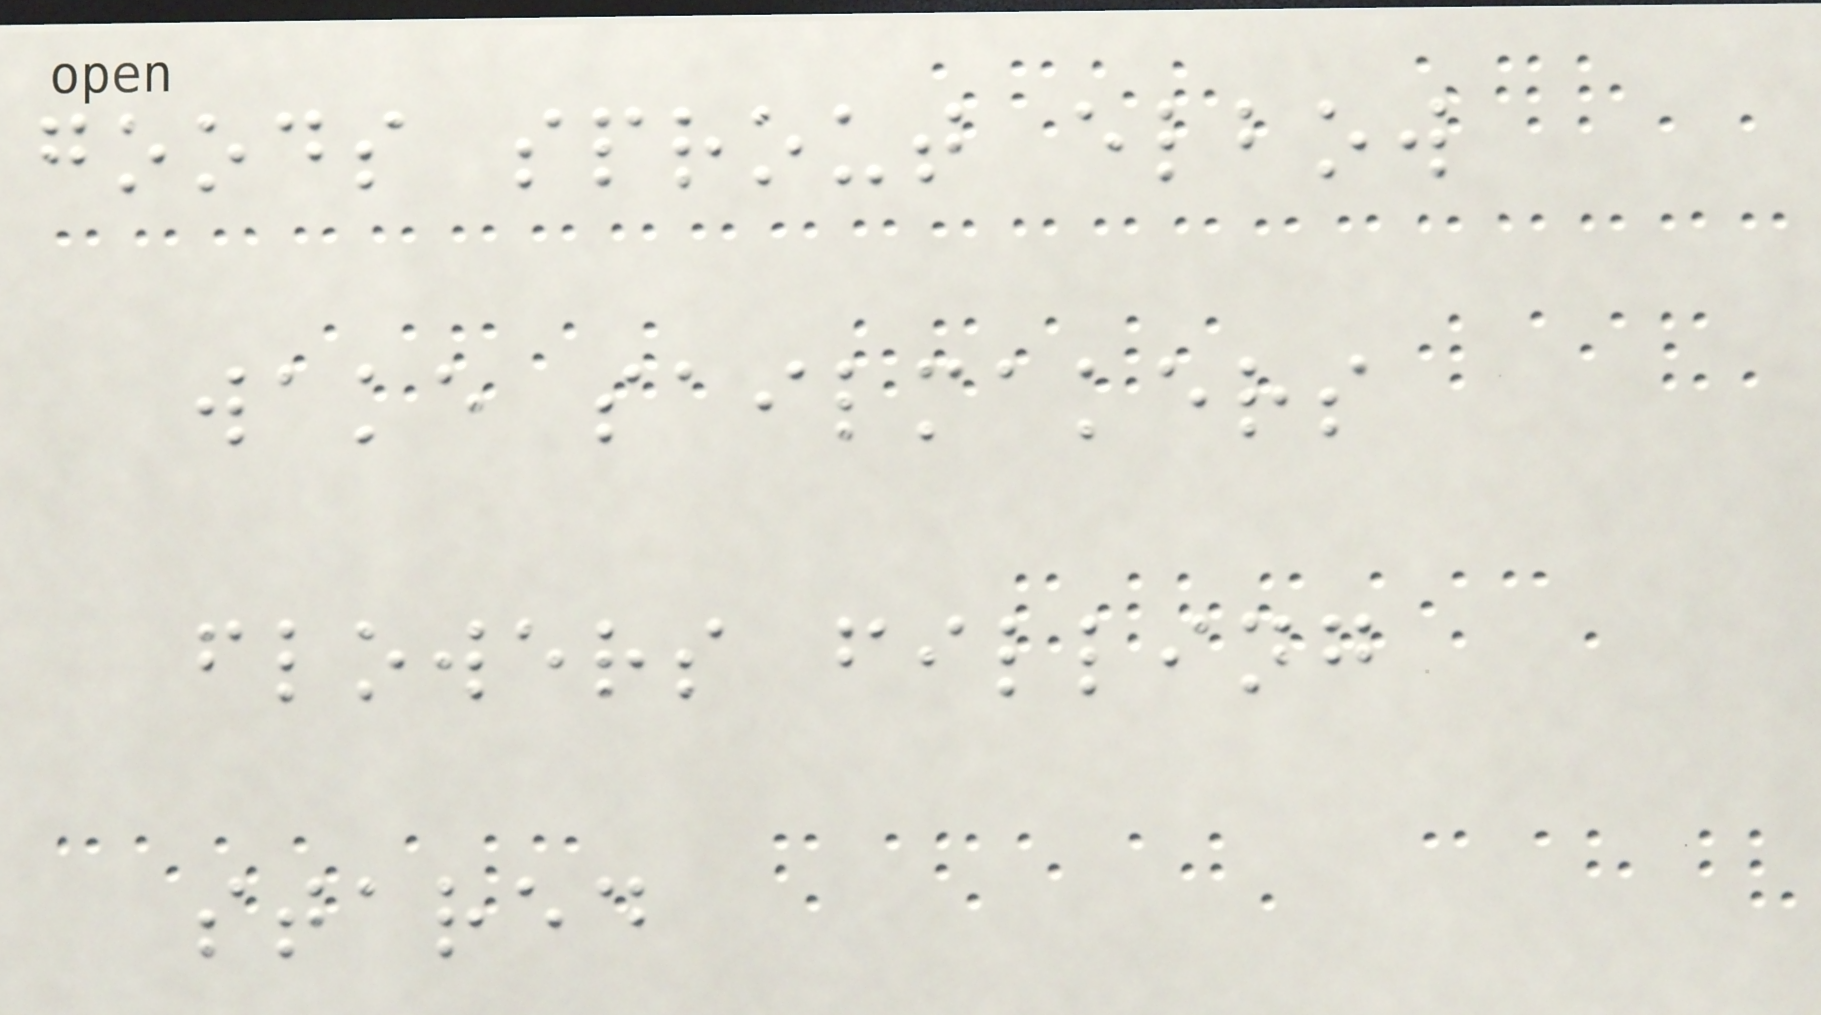goods sprout elbow
wake sailmakers
flowers filling
stared
